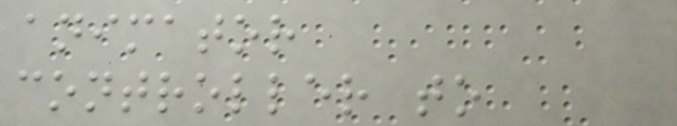animator
controller to
